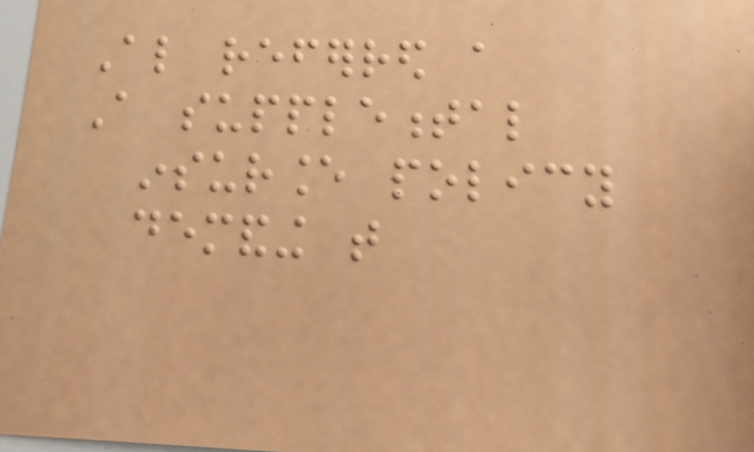Also referred a
A supplemental
insurance policy
demanding that
